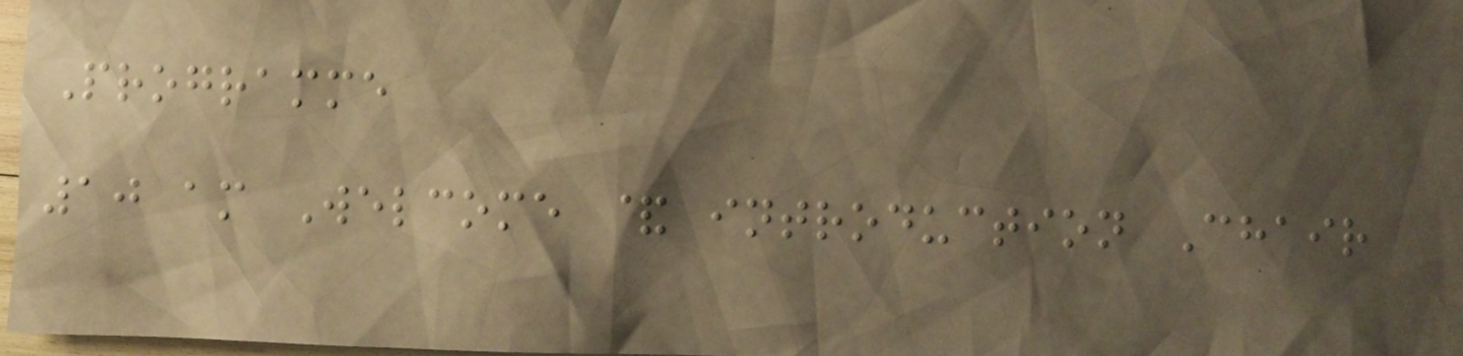Programme
10 am Welcome & introduction Chair
